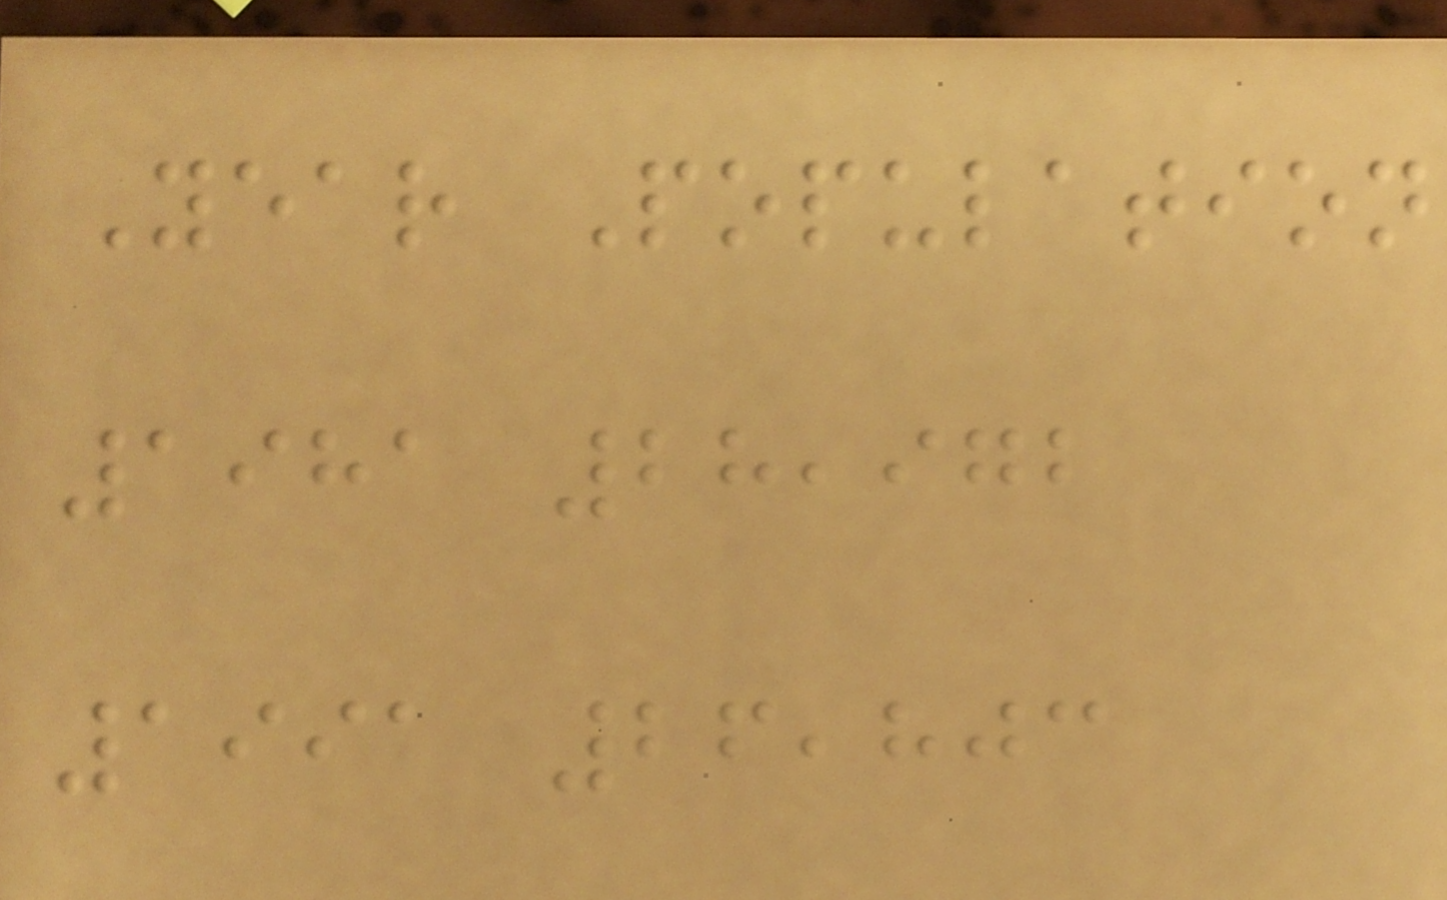Year Population
1981 28,972
1991 26,803
